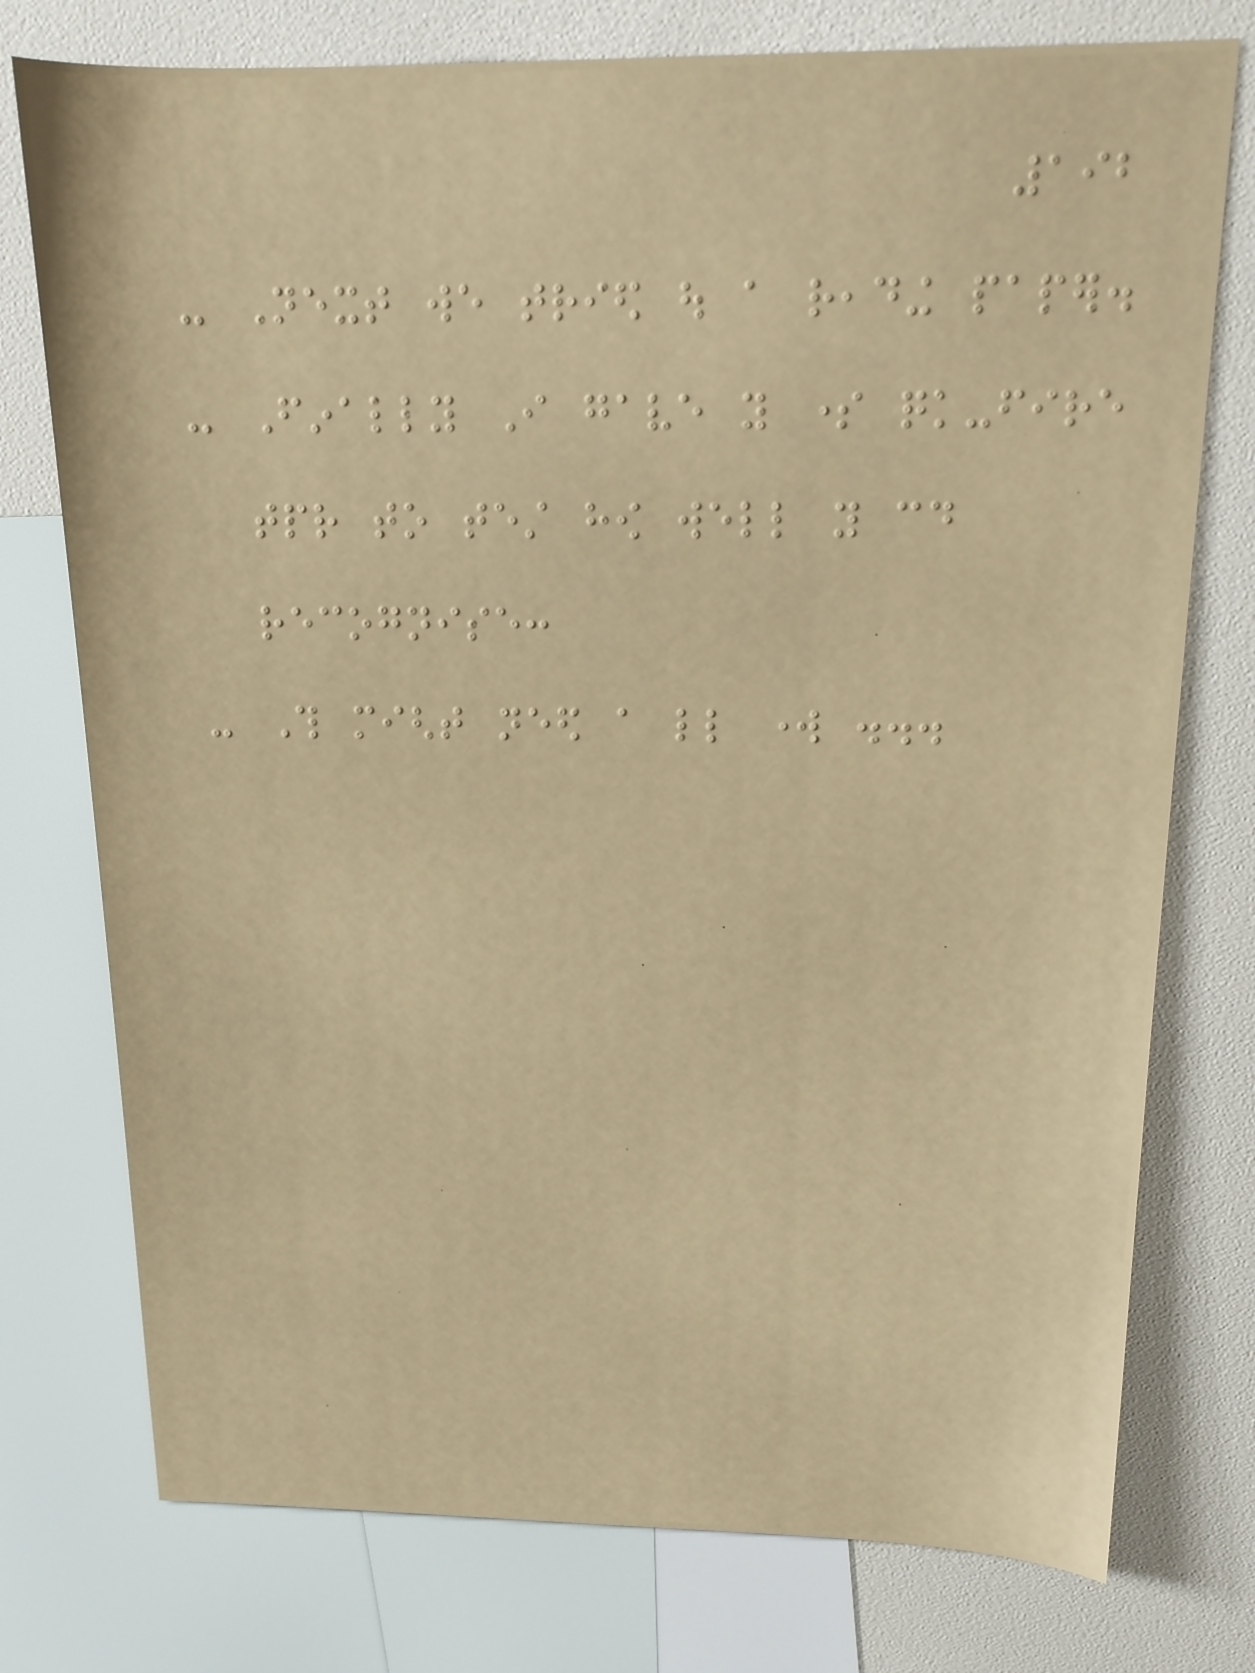192
- Next we tried out a reading paper.
- Finally I gave you some quick-fire
tpr to test how well you could
recognise:
- This might need a little work ...
